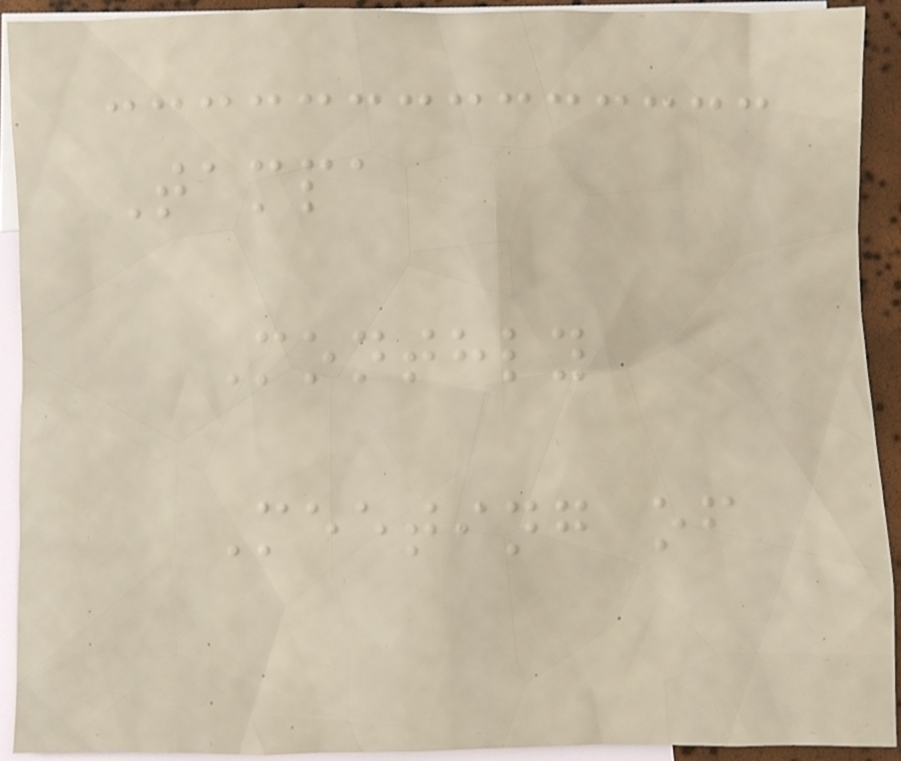Tampa
Monthly
Meeting of
